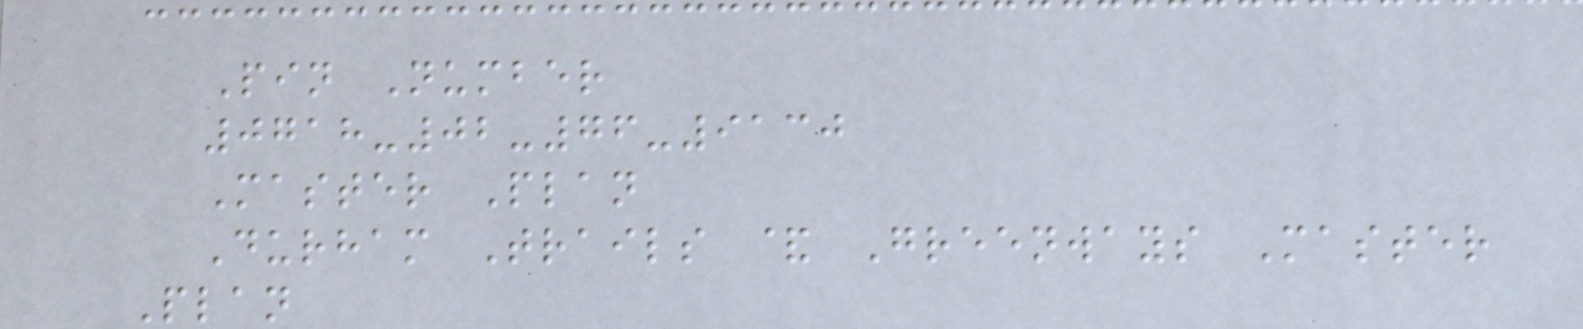Pin Number
0718-02-76-9130
Master Plan
Durham Trails & Greenways Master
Plan
